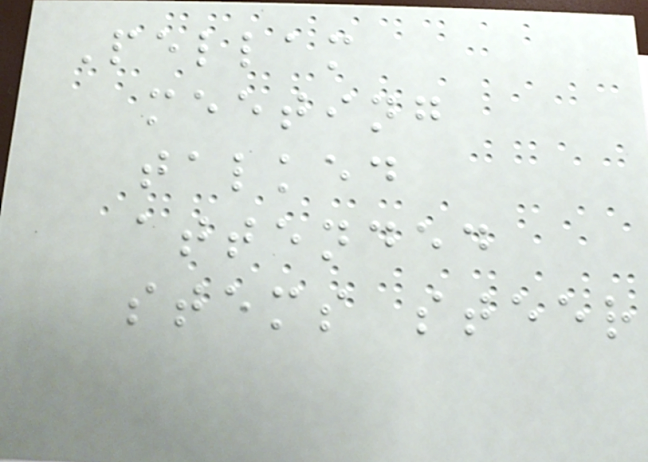Pellam
meeting
talked
attended
stems steer
